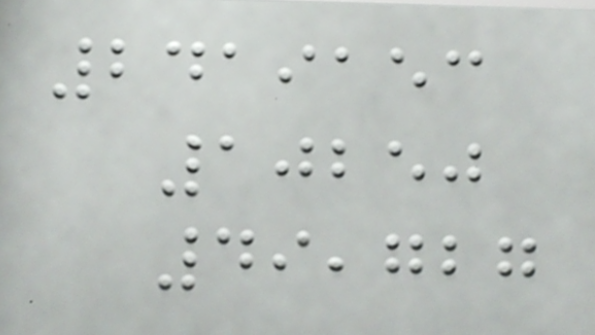2419153
10250
49,727
